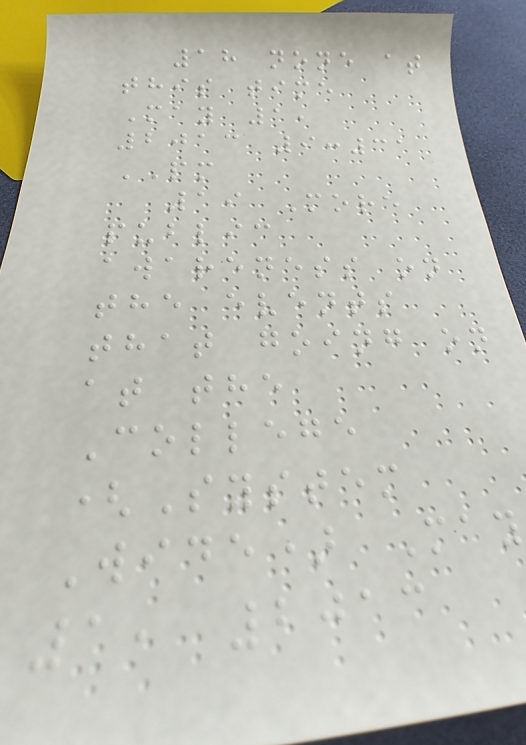18 none at
this time
May 1,
2013 9:31
PM
19 More
public
awareness on
the events
that going on
at the
College
(System
Wide) May
1, 2013
